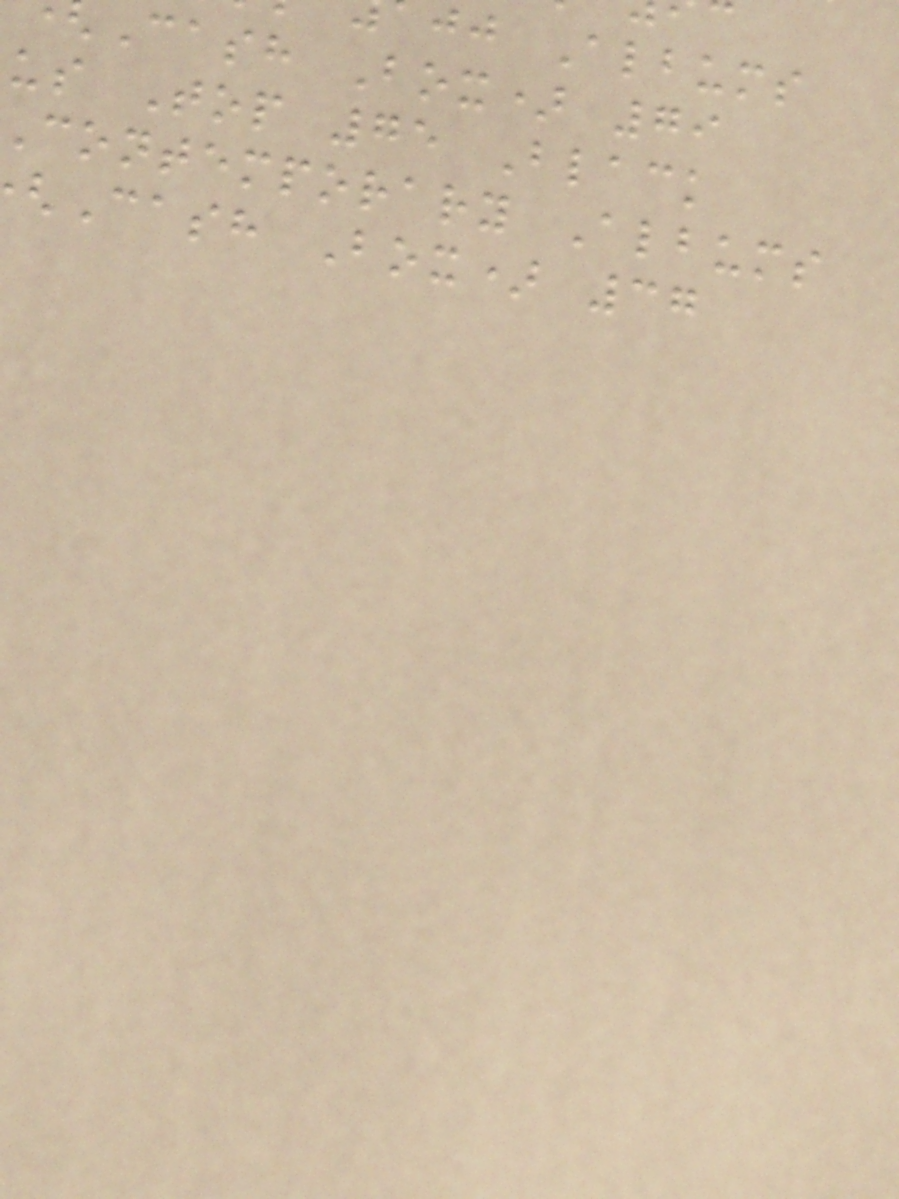jj Albums
Cash Box) 79
us Top 75 Black
contemporary Albums
Cash Box) 37
